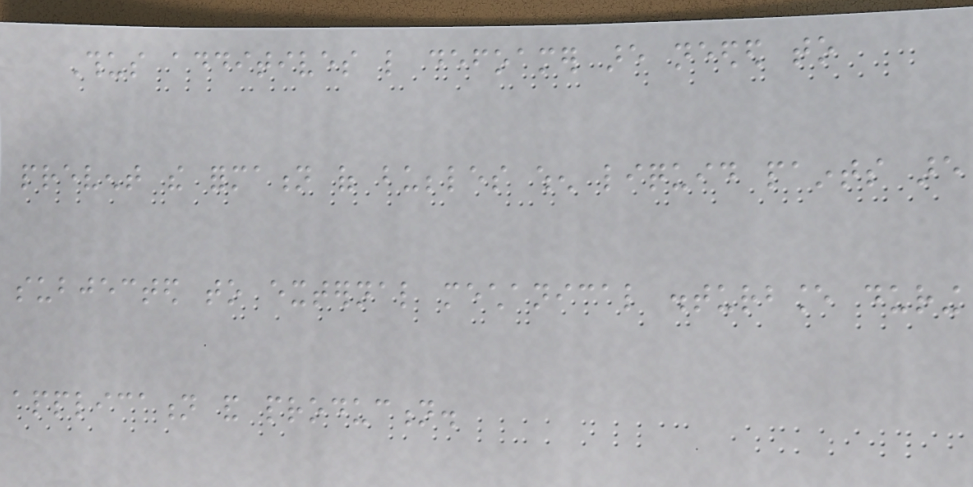Thus additives like defoamer are needed to
prevent the formation of bubbles when liquid paints are
subjected to external mechanical disturbance during
application and production.
